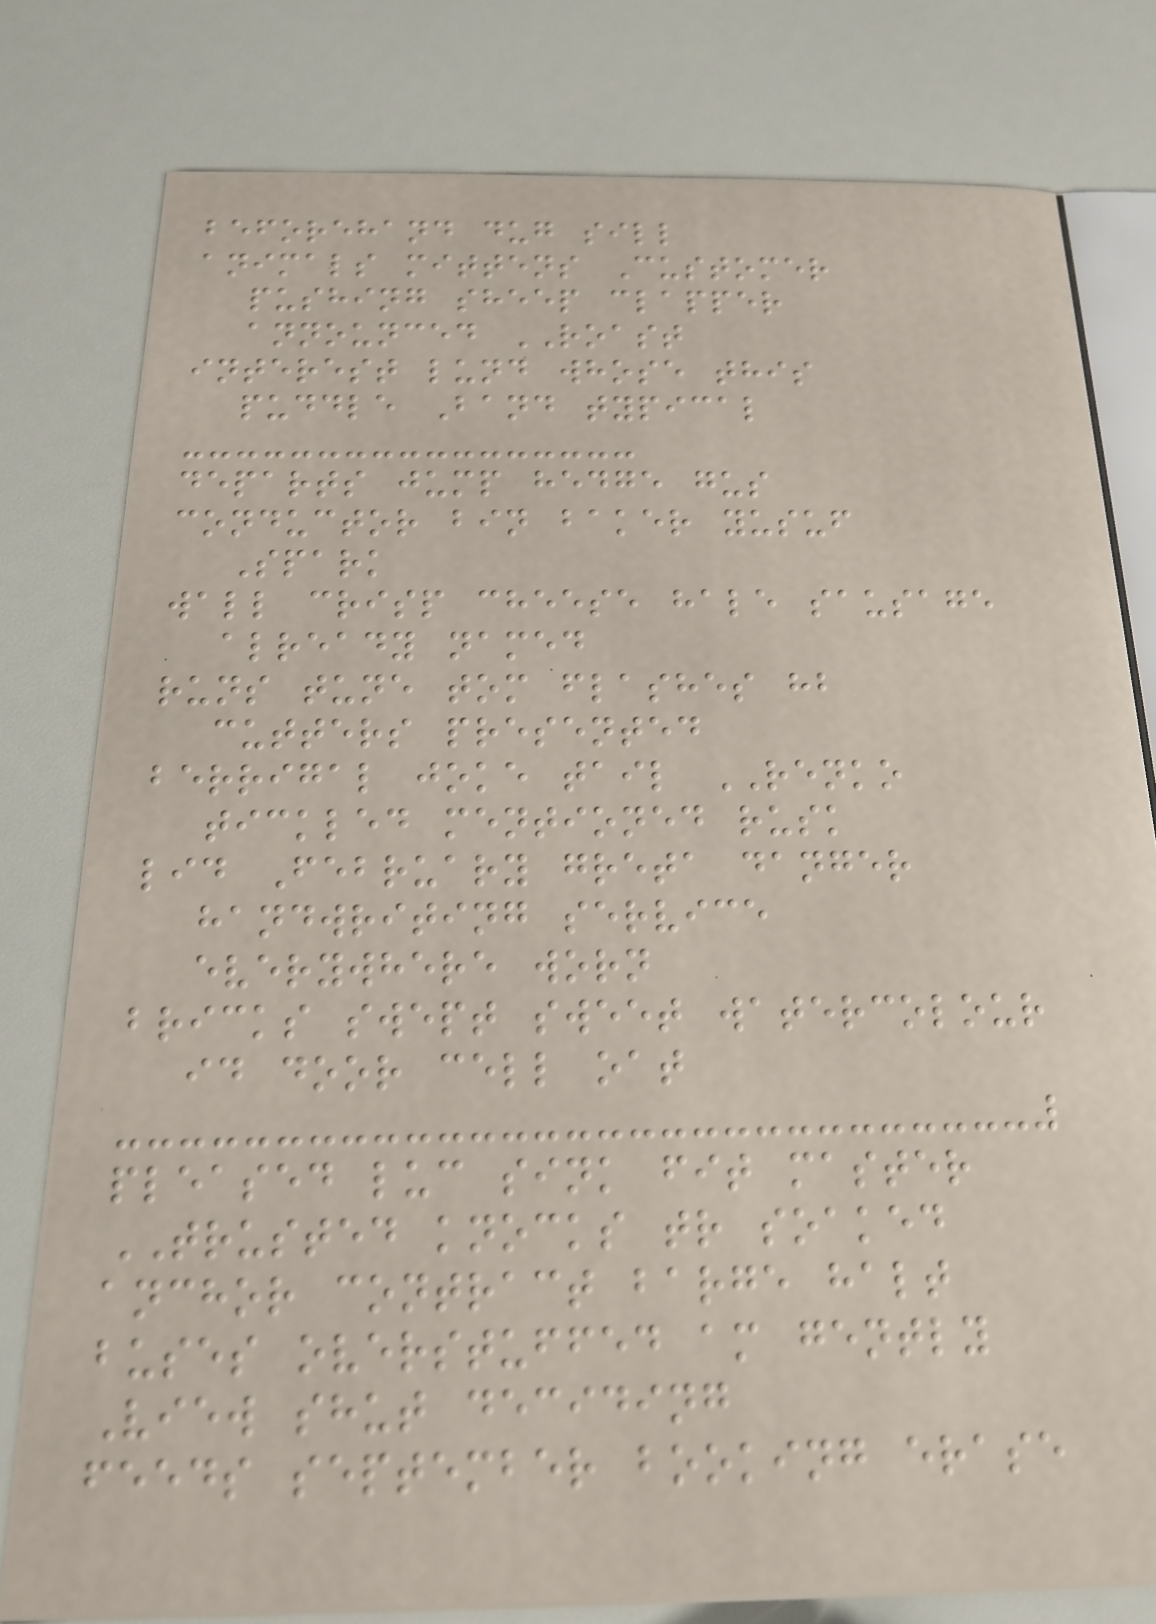beforehand dug sill
animals mittens Customer
pushing sheep clapper
announced ROAST
interest lund whose this
puddle Band typical
departs jump hedge gus
conductor bin baker yusuf
Spark
wall crisp cheese hale sausage
already named
runs tune tom flashes hb
cutters presented
berrigal joke tail RENKO
tickled mentioned rusk
lid February greta danger
handwriting service
everywhere worn
bricks swept sweet watercolour
id door cell oat
pleased luc sink fit master
TRUSTED knocks tr soaked
anchor contract barge halt
buses overstuffed am gently
View shut deciding
feeds september booking erase
